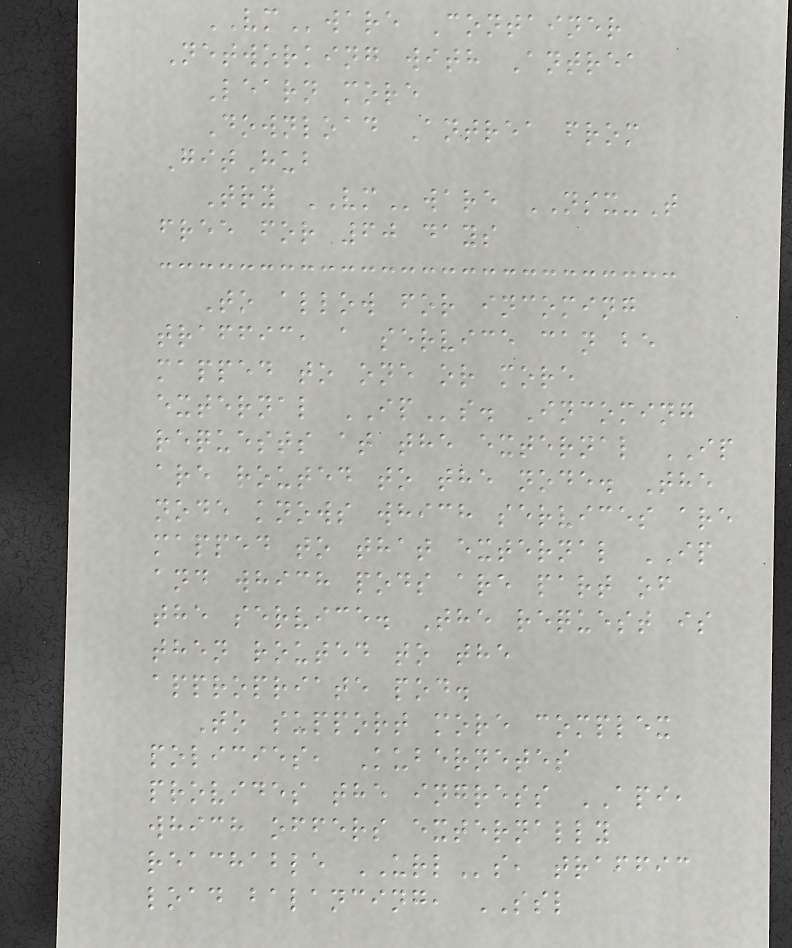VMware Container
Networking with Antrea
Learn more
Download Antrea from
GitHub
Try VMware NSX-T
free for 60 days
To allow for incoming
traffic, a service can be
mapped to one or more
external IPs. Incoming
requests at the external IP
are routed to the node. The
node knows which services are
mapped to that external IP
and which pods are part of
the service. The request is
then routed to the
appropriate pod.
To support more complex
policies, Kubernetes
provides the ingress API,
which offers externally
reachable URLs, traffic
load balancing, SSL
